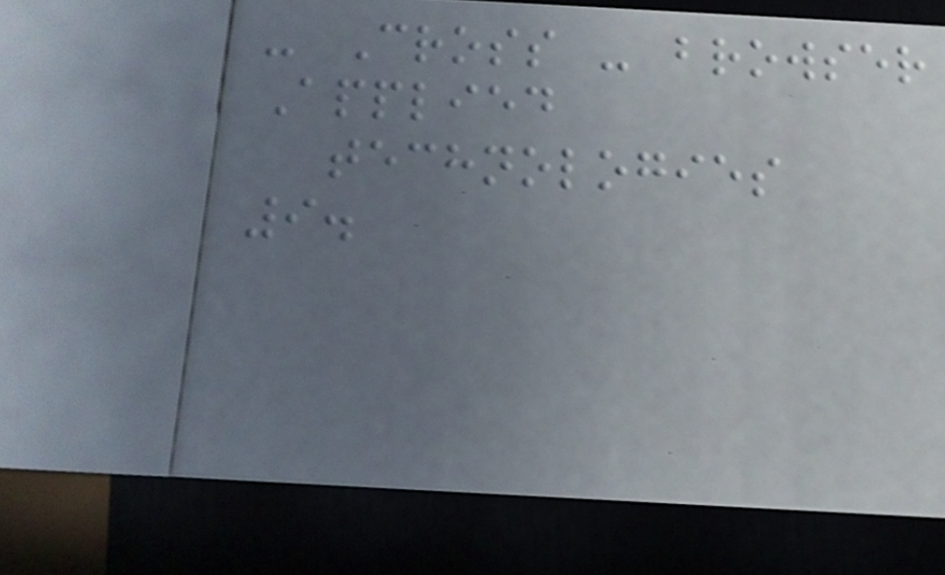- Cross - browser
Applied
technologies
9.
